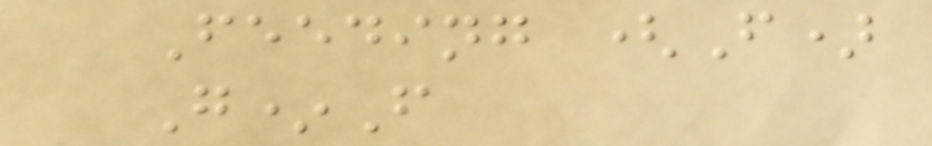Feeding (F)
G*F
